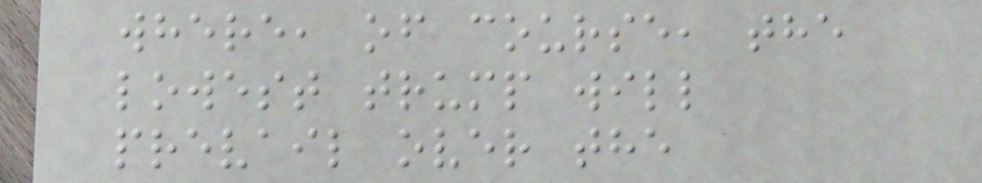where, of course, the
lowest trump will
prevail over the
